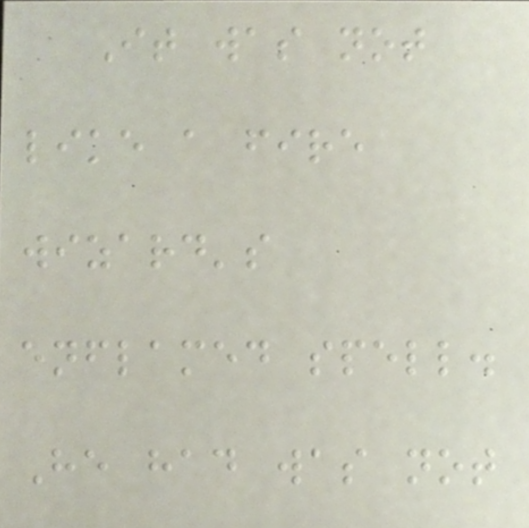It was not
like a fire
wizard's
enflamed spell.
He had was not
